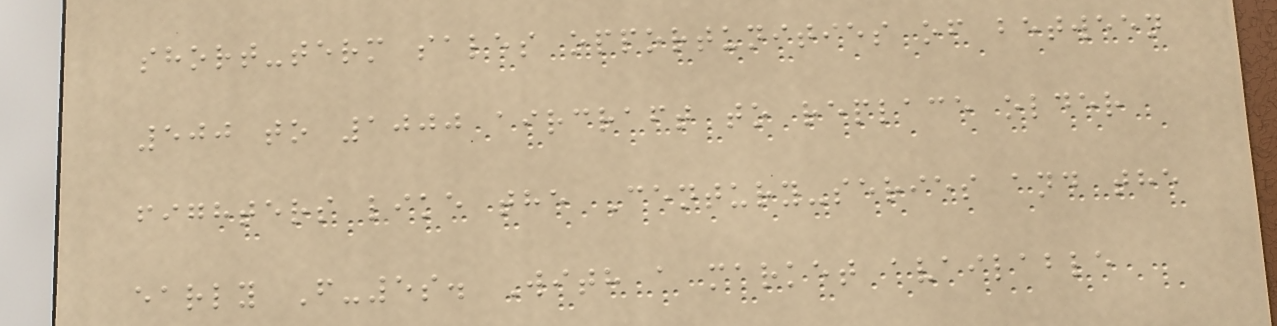short-term sales opportunities of between
500 to 1000 aircraft to replace older
fighters like the Century-series and the
early F-5s. With a market available
